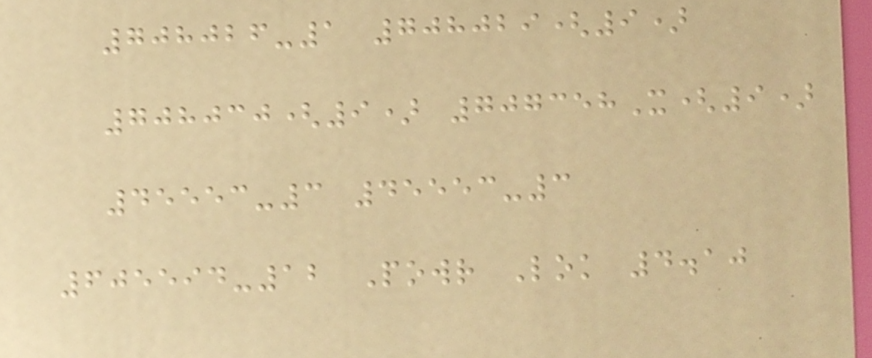708026-1 708029(9)
708030(9) 707358X(9)
45553-3 45553-3
605594-12 Powr Lok 4.10
